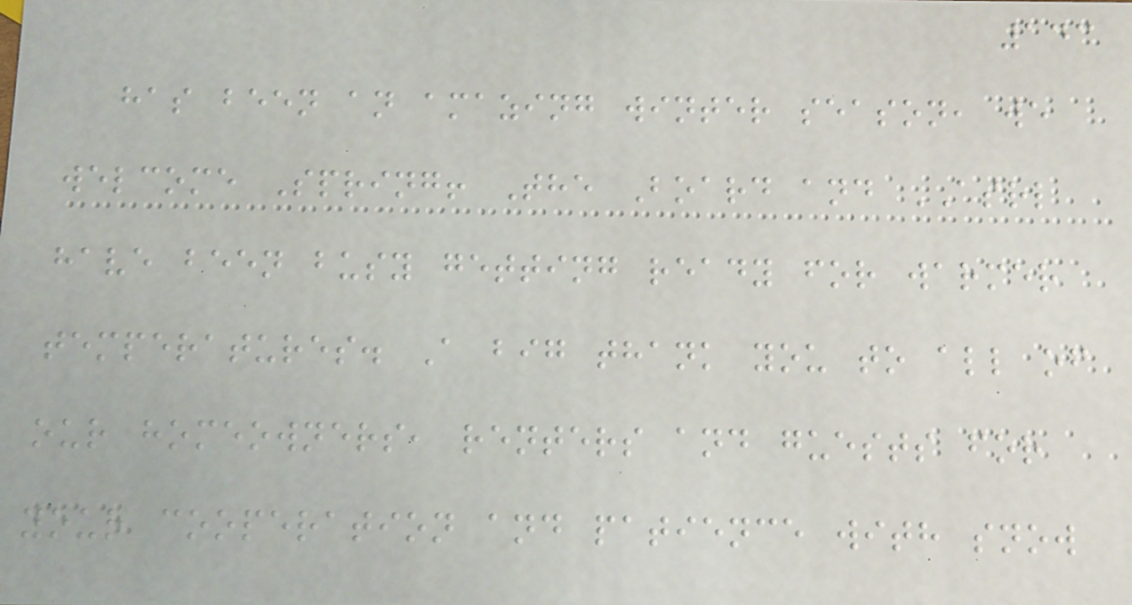143
has been an amazing winter season, we
welcome Spring! The Board and ASRL
have been busy getting ready for warmer
temperatures. A big thank you to all of
our homeowners, renters and guests for
your cooperation and patience with snow
